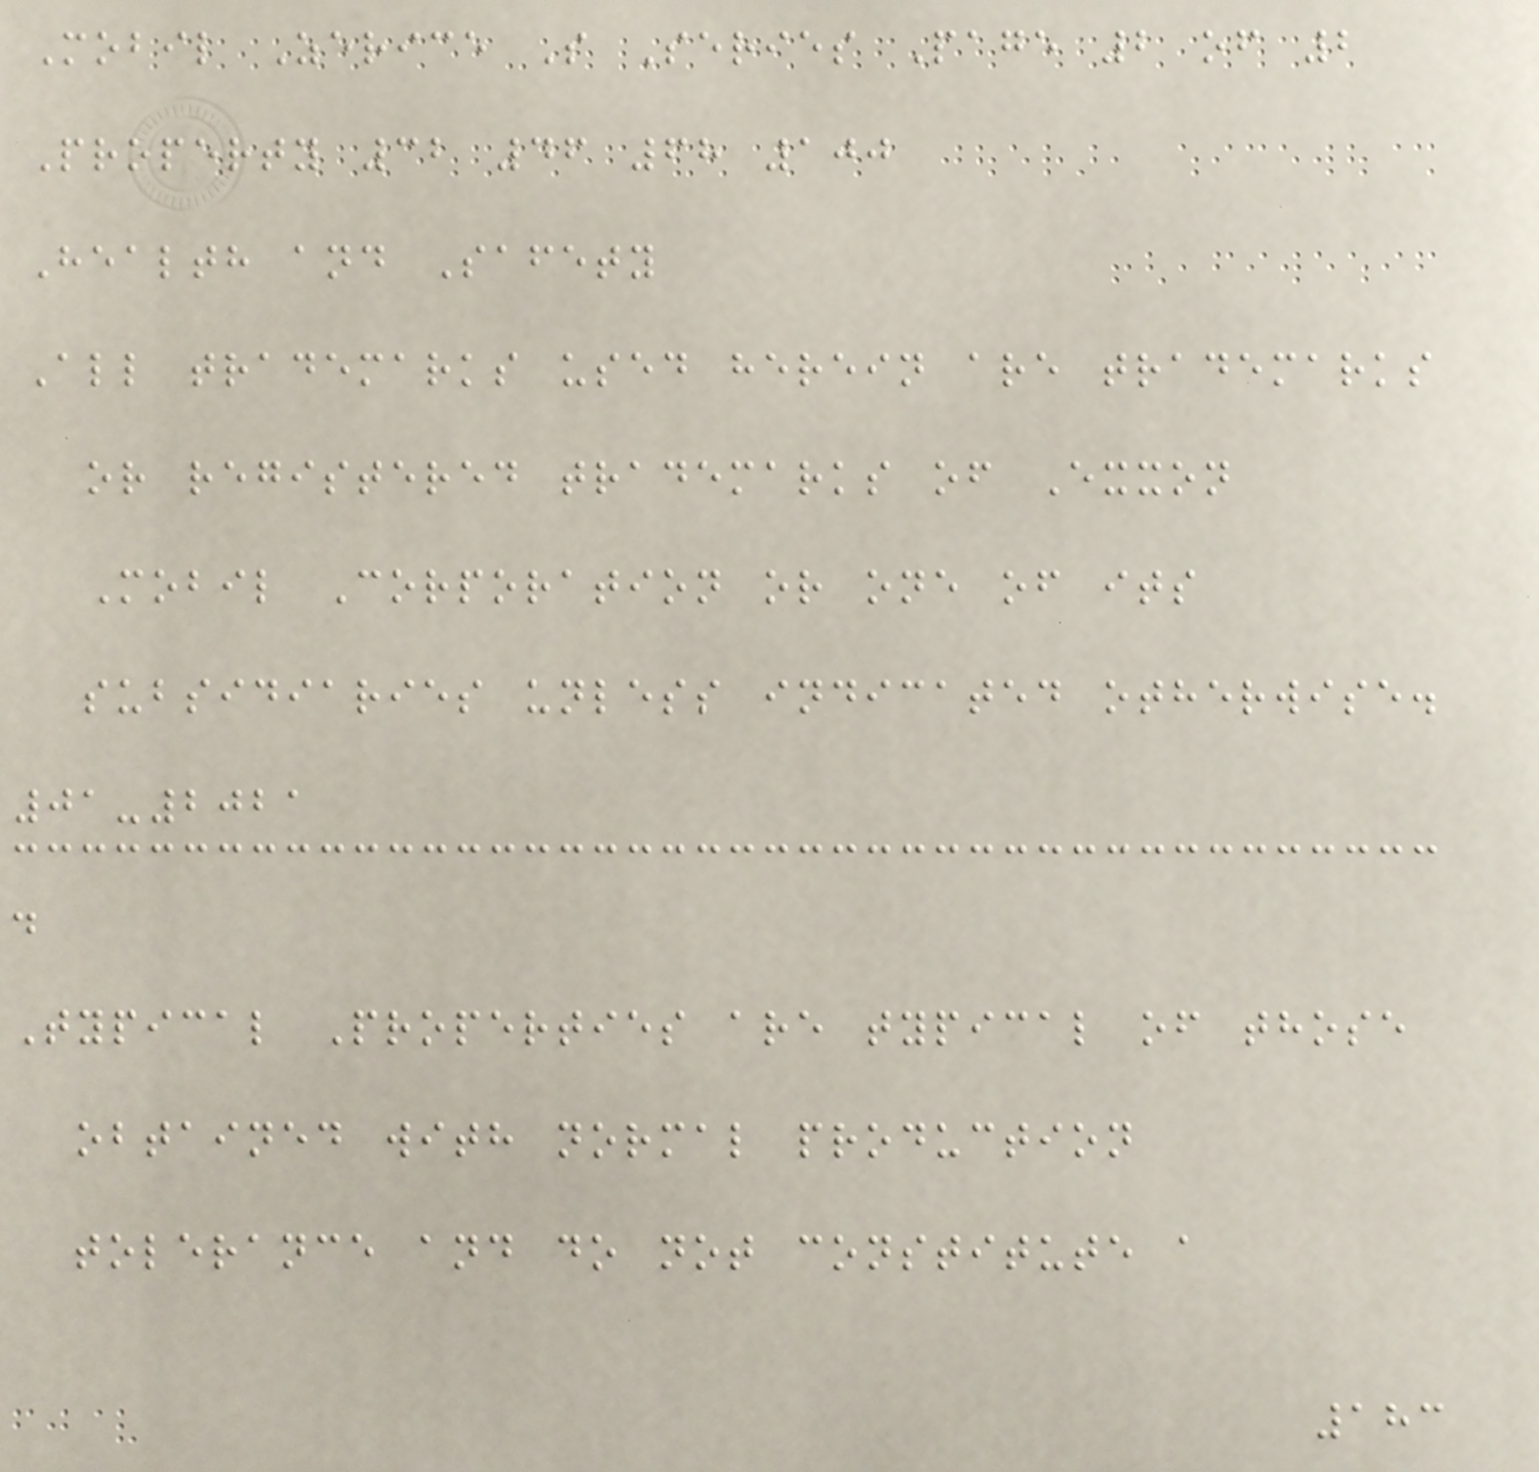Mobil Zerice S Series Page 2 of 2
Property 32 46 68 100
Health and Safety
All trademarks used herein are trademarks
or registered trademarks of Exxon
Mobil Corporation or one of its
subsidiaries unless indicated otherwise.
01-2021
.
Typical Properties are typical of those
obtained with normal production
tolerance and do not constitute a
183
